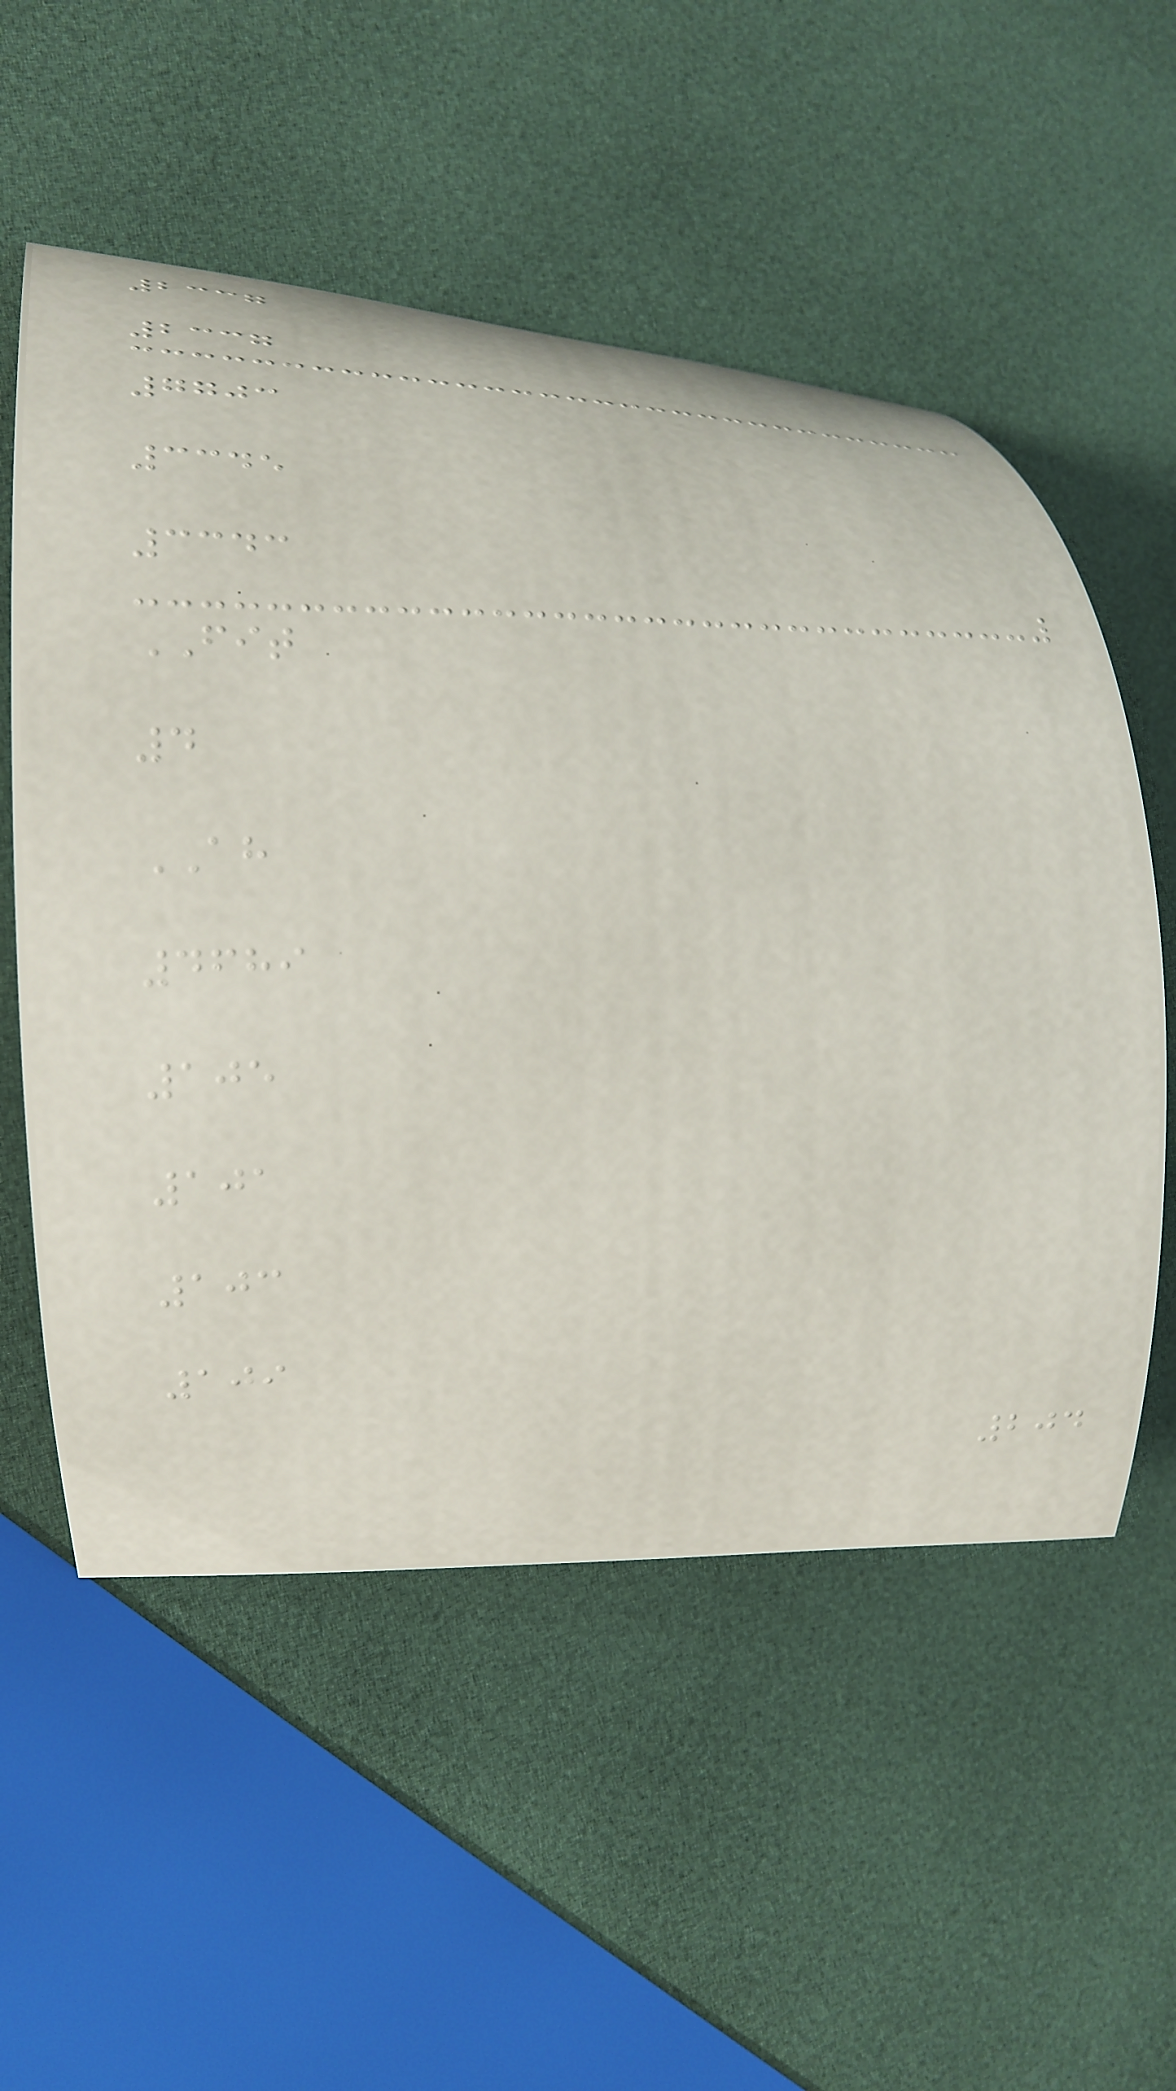2337
2337
7703
3345
3343
FIT
4
AH
4689
105
101
103
109
204
